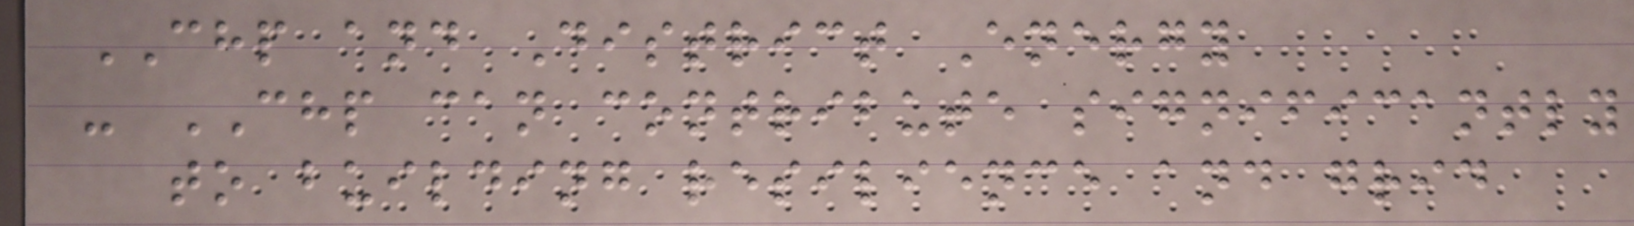CHP and District Energy
- CHP can contribute significantly
to building resilience and grid
